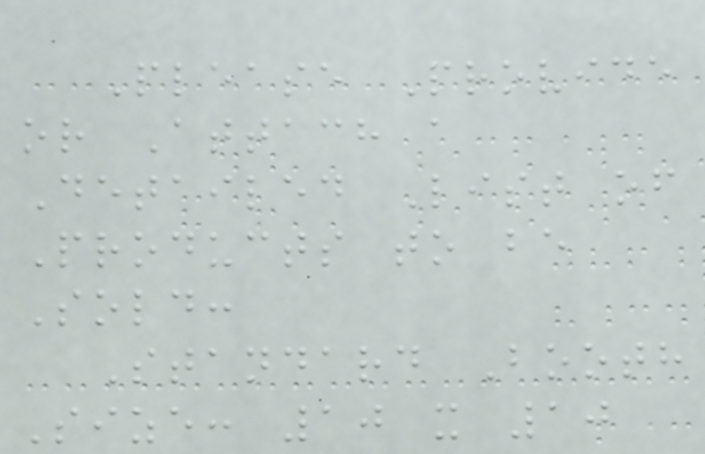Please Provide
or Attach a
Detailed List of
Products to be
Sold:
Standard Booth
Size: 10 x 10
